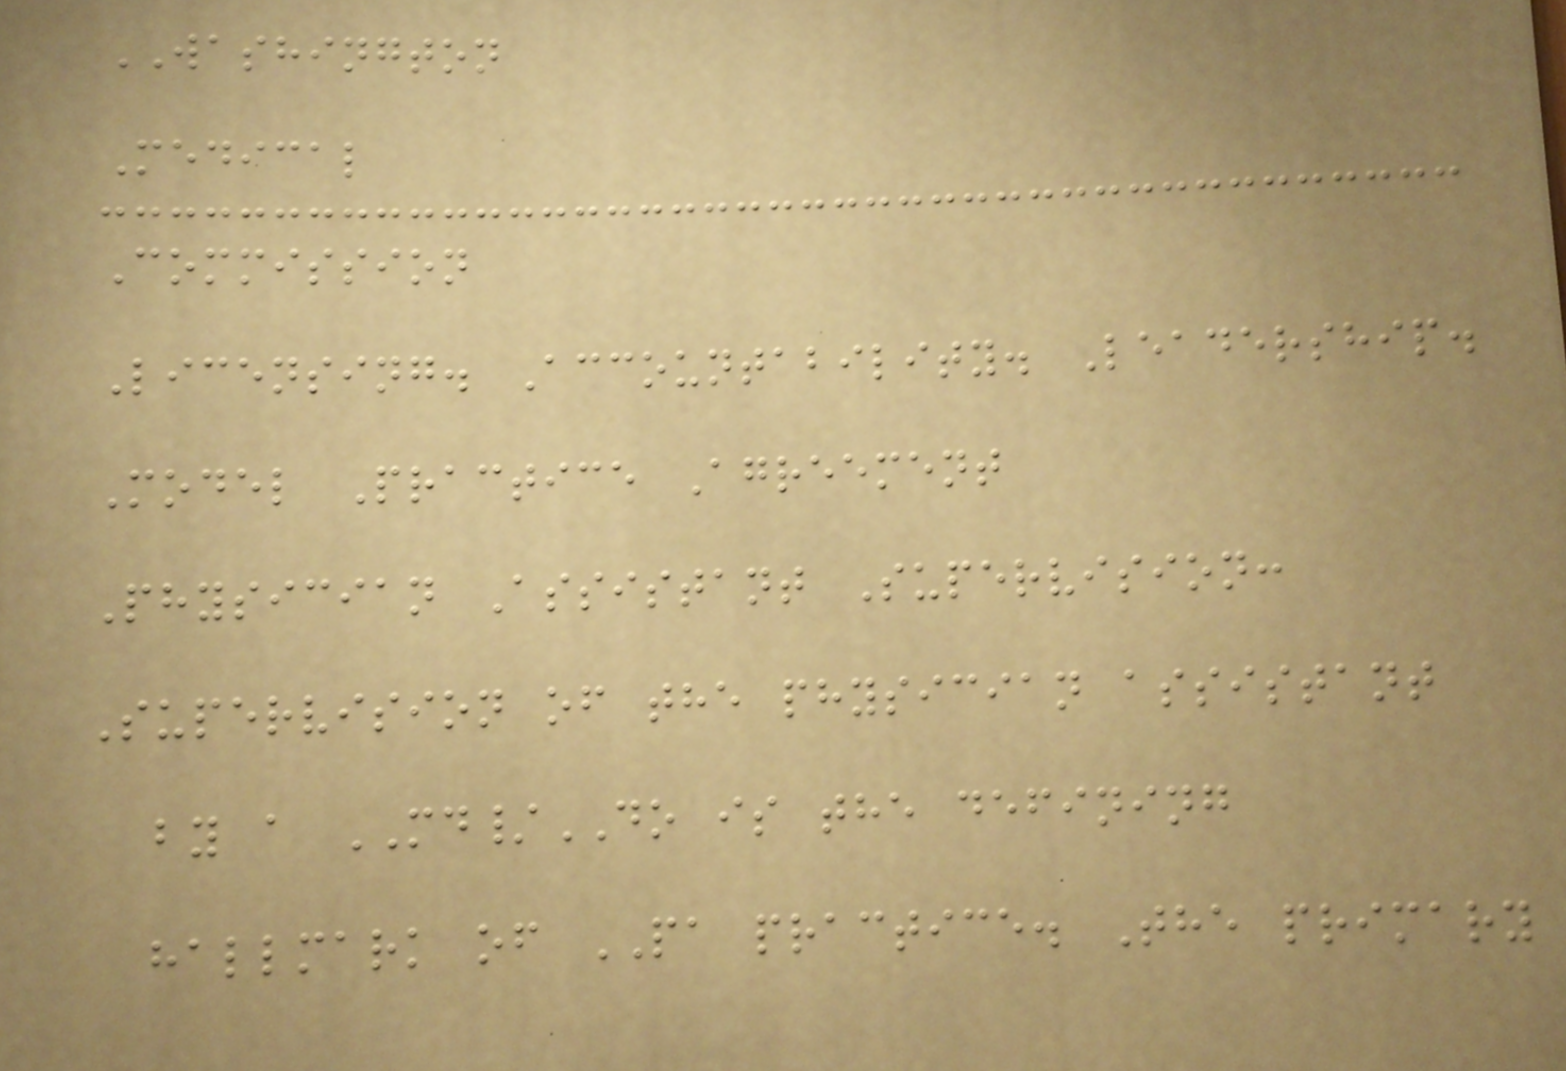WASHINGTON
Medical
Commission
Licensing. Accountability. Leadership.
Model Practice Agreement
Physician Assistant Supervision:
Supervision of the physician assistant
by a MD/DO is the defining
hallmark of PA practice. The primary
